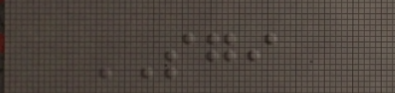SGI
